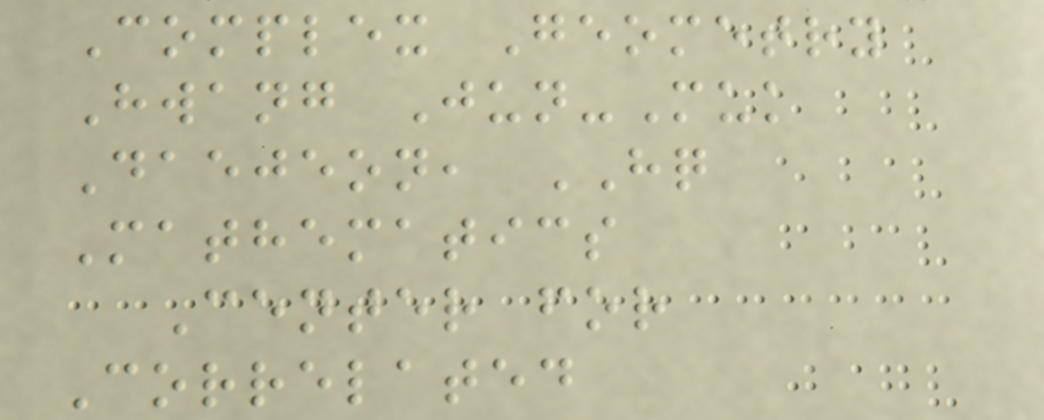Complex Geometry
Hwang Jun-Muk
Daejeon, HQ
Mathematics
Center for
Correlated
